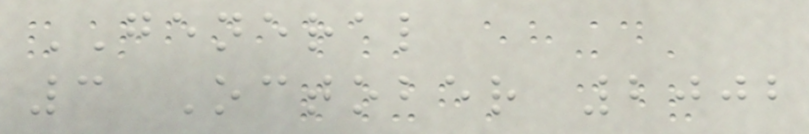GENERAL
3 October 2002
